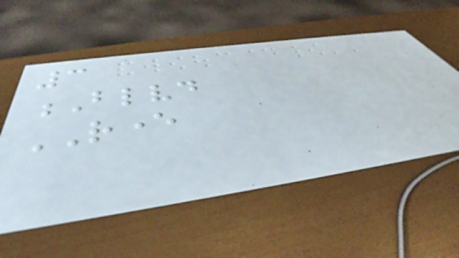3
Blvd
REVER
